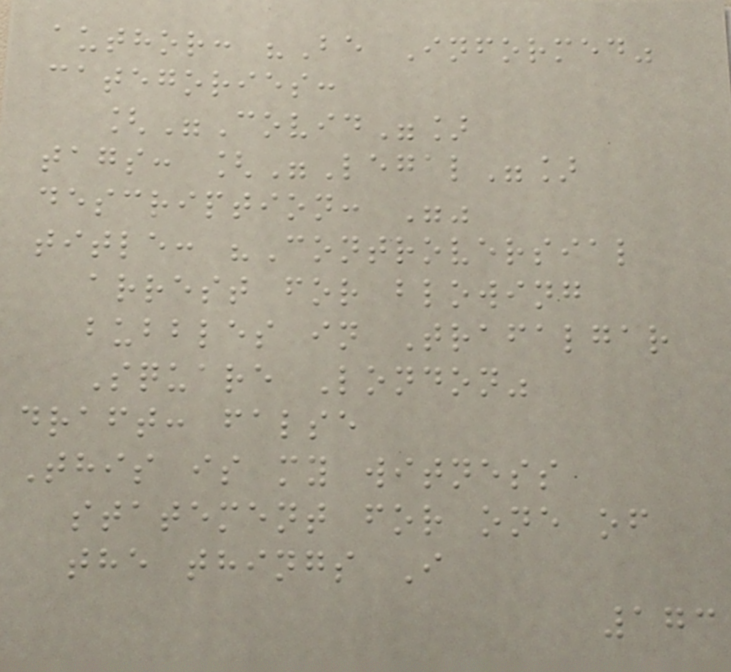author: "Be Informed"
categories:
["Covid"]
tags: ["Legal"]
description: ""
title: "Controversial
arrest for blowing
bubbles in Trafalgar
Square London"
draft: false
This is my witness
statement for one of
the things I
173
